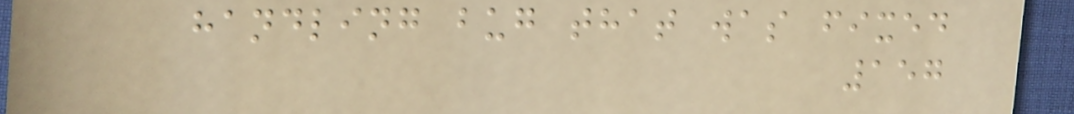handling bug that was fixed
157
